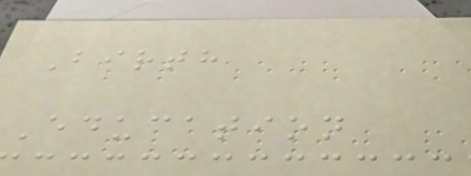Birth
Education
